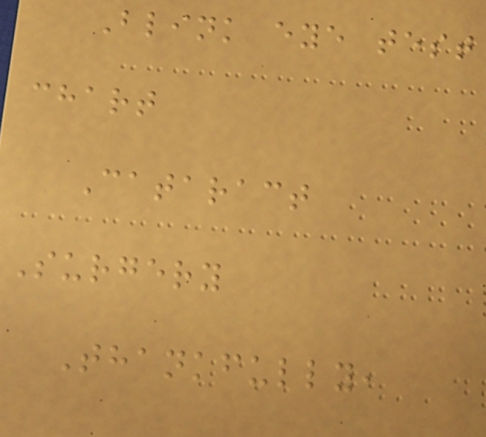Blink eye test
chart
Cataract
Surgery
Thankfully,
